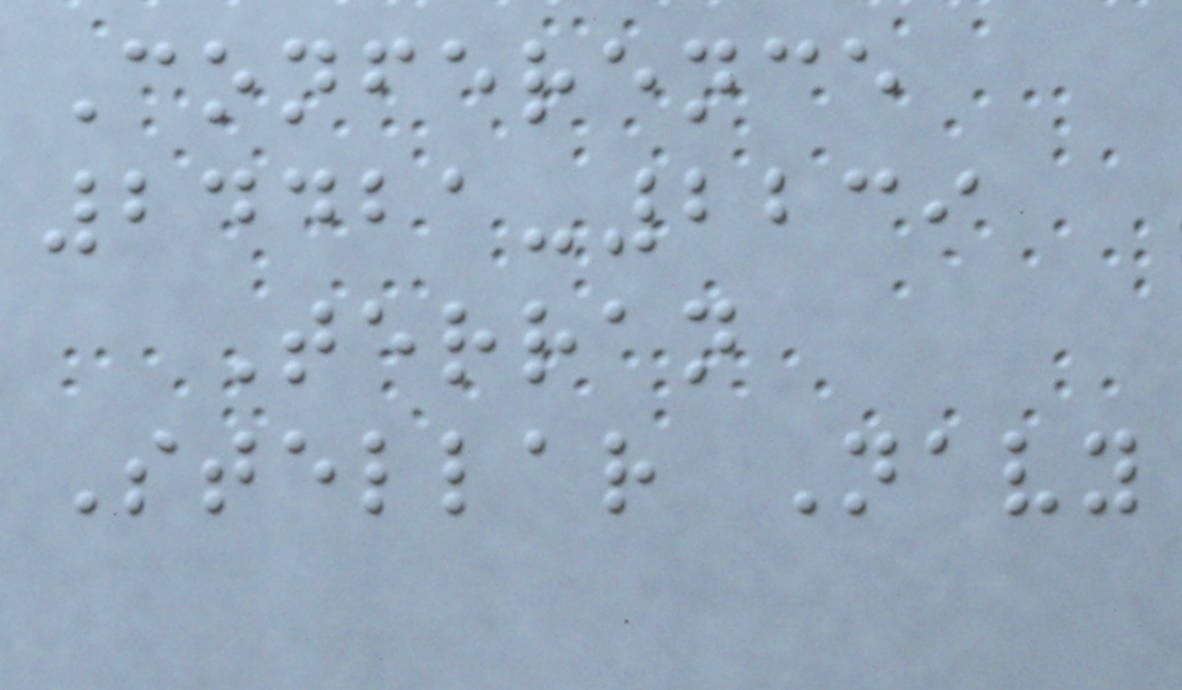Conference
24421-2239
Terran
Stellar Navy
